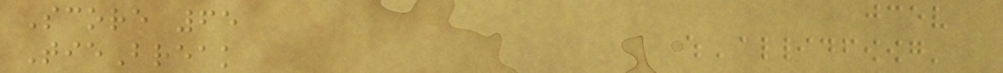Score 65
TieBreak
